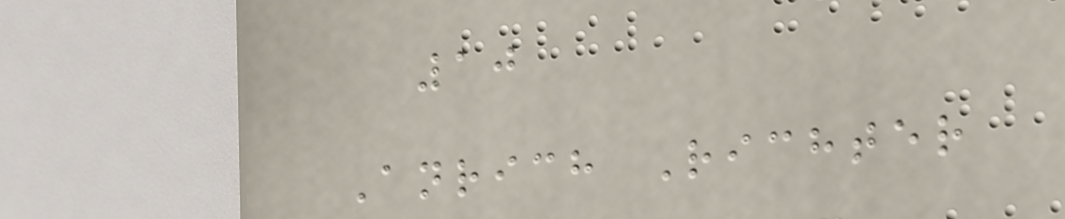10
Anrich Richter
